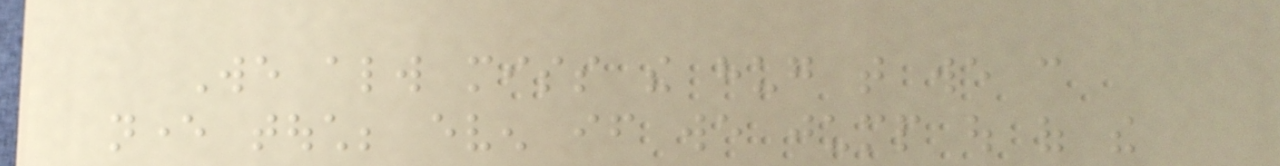We always miss the hug that we can
never touch; even if we jump out of the
